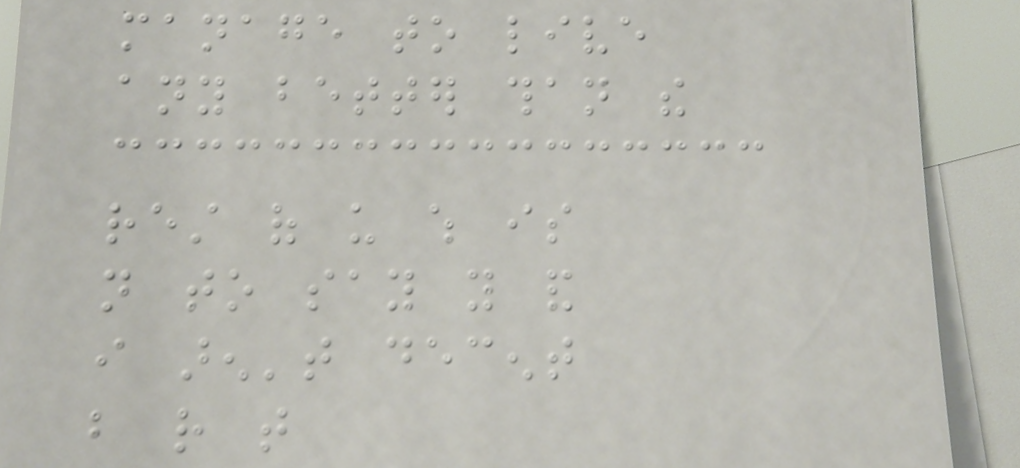manage to live
any better than the
rest of us which is
not to say you and
i aren't decent
but rather that
